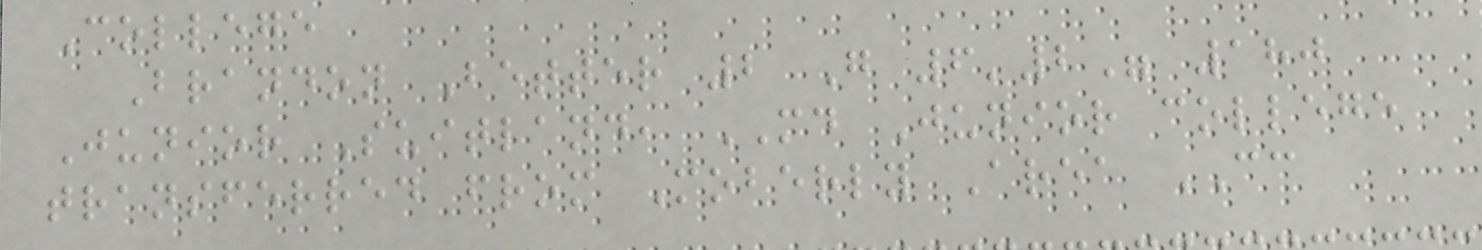College
Brandon Better 2 G 6'2" 180
Junior Suitland, MD Junior college
transferred from Moberly Area CC
